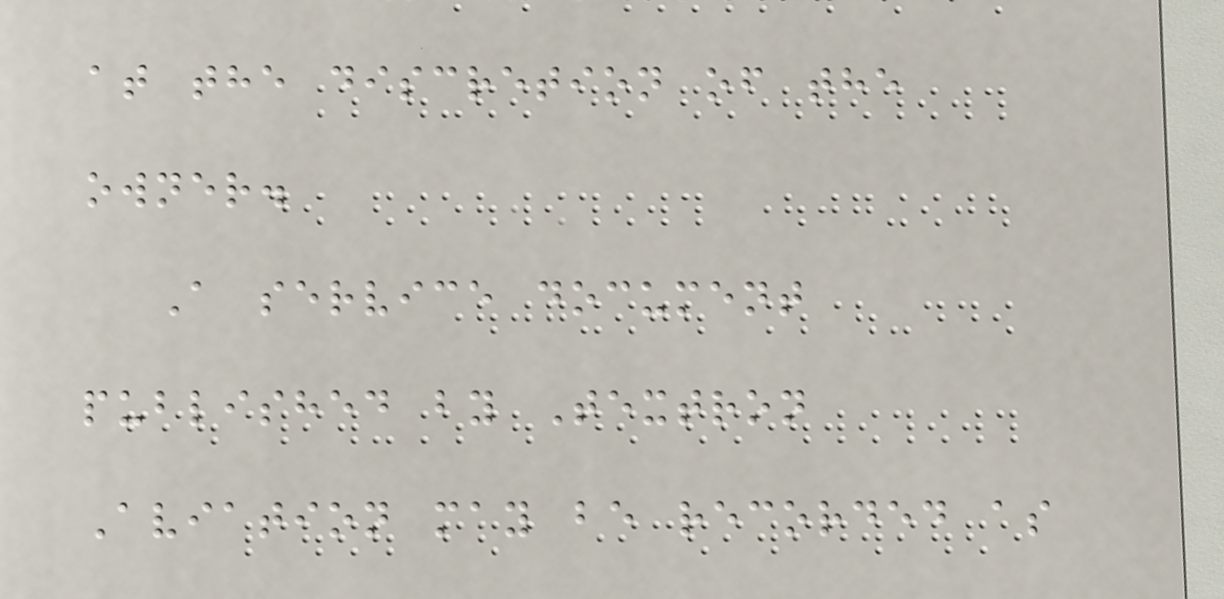at the discretion of the
owner.
A service document
published by Textron
Aviation may be recorded as
